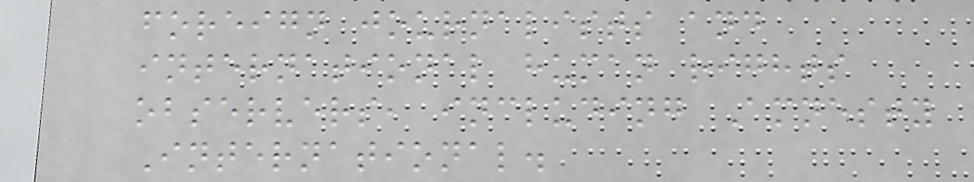foreign journalists and
international human rights
observers, including Amnesty
International.
